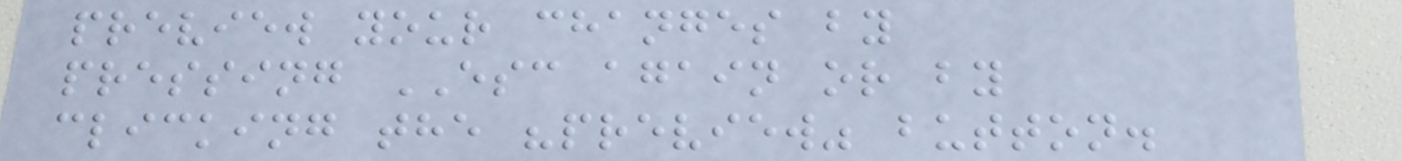preview your changes by
pressing ESC again or by
clicking the "preview" button.
